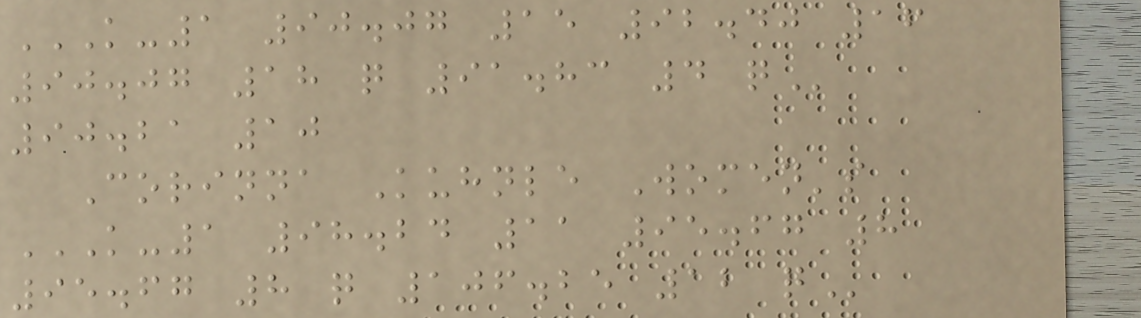K-1 90.07 15 92.40 16
90.07 18 Q 91.83 4 Q
90.21 10
Corinna Kuhnle Women's
K-1 98.24 11 95.67 8
95.67 8 Q 106.25 12 Q
